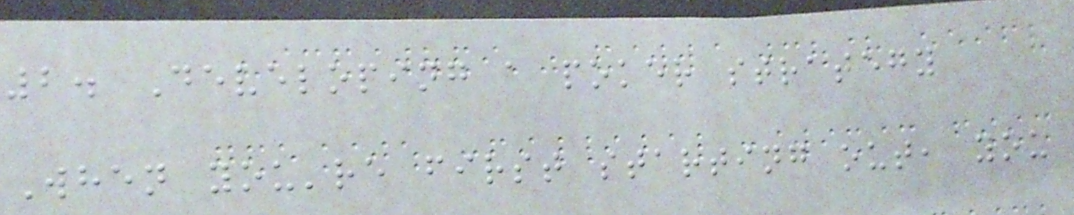2. Developing a poker strategy
When you're first starting out, you
